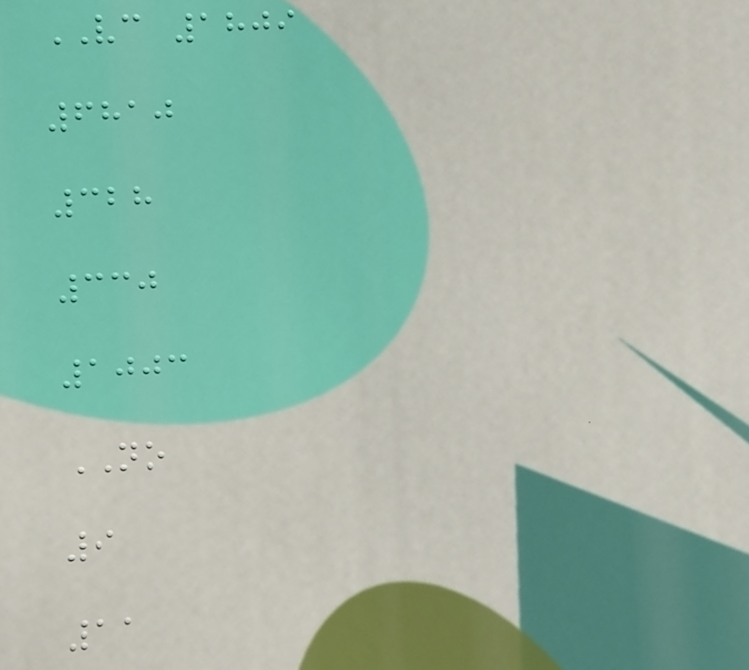VC 1809
6810
328
330
1003
NO
9
11
